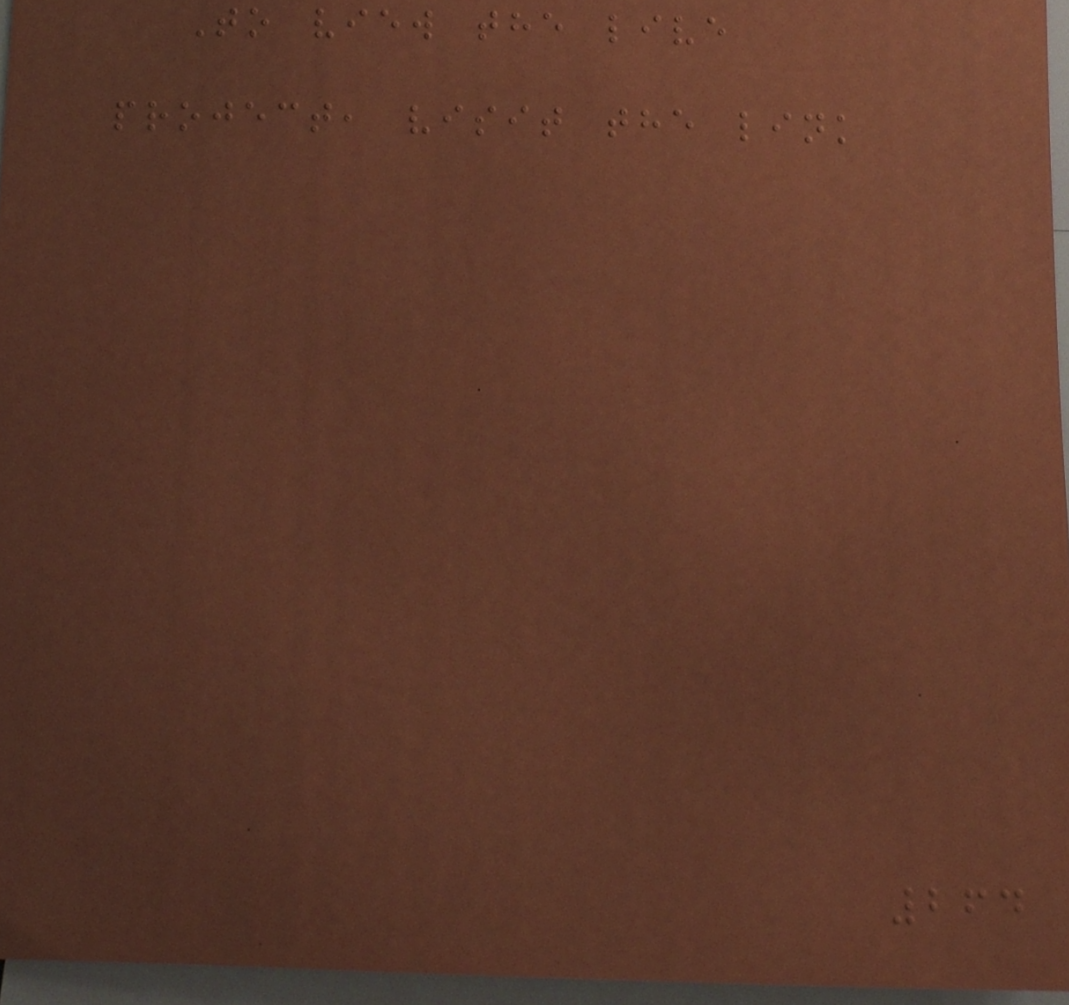To view the live
project, visit the link
264
